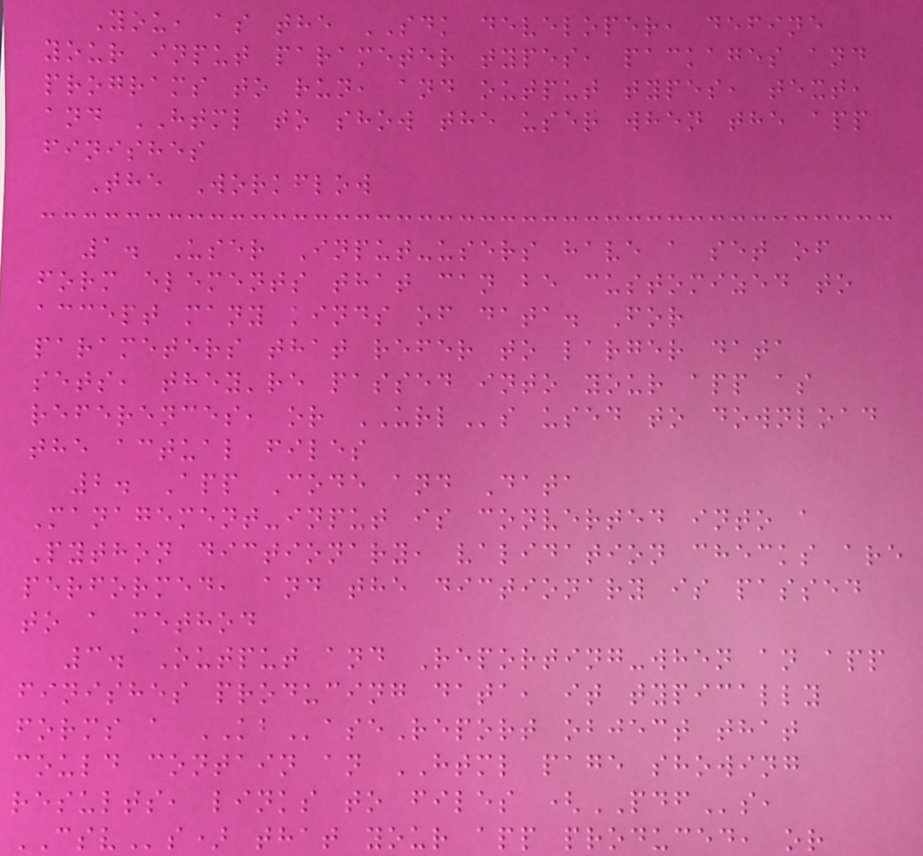You, as the SDK developer, define
your input parameter types, packages and
programs to run, and output types, text,
and HTML to show the user when the app
finishes
The Workflow
1. User Input-users have a set of
form elements that can be customized to
accept many kinds of data. For
parameters that refer to larger data
sets, they're passed into your app as
references, or URLs used to download
the actual files
2. App Code and Data
Management-input is converted into a
Python dictionary, validation checks are
performed, and the dictionary is passed
to a method
3. Output and Reporting-when an app
finishes producing data, it typically
forms a KBaseReport object that
could contain an HTML page showing
results, links to files (PDFs,
CSVs) that your app produced, or
